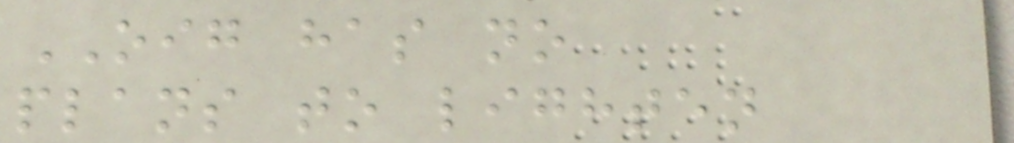OIG has no
plans to lighten
